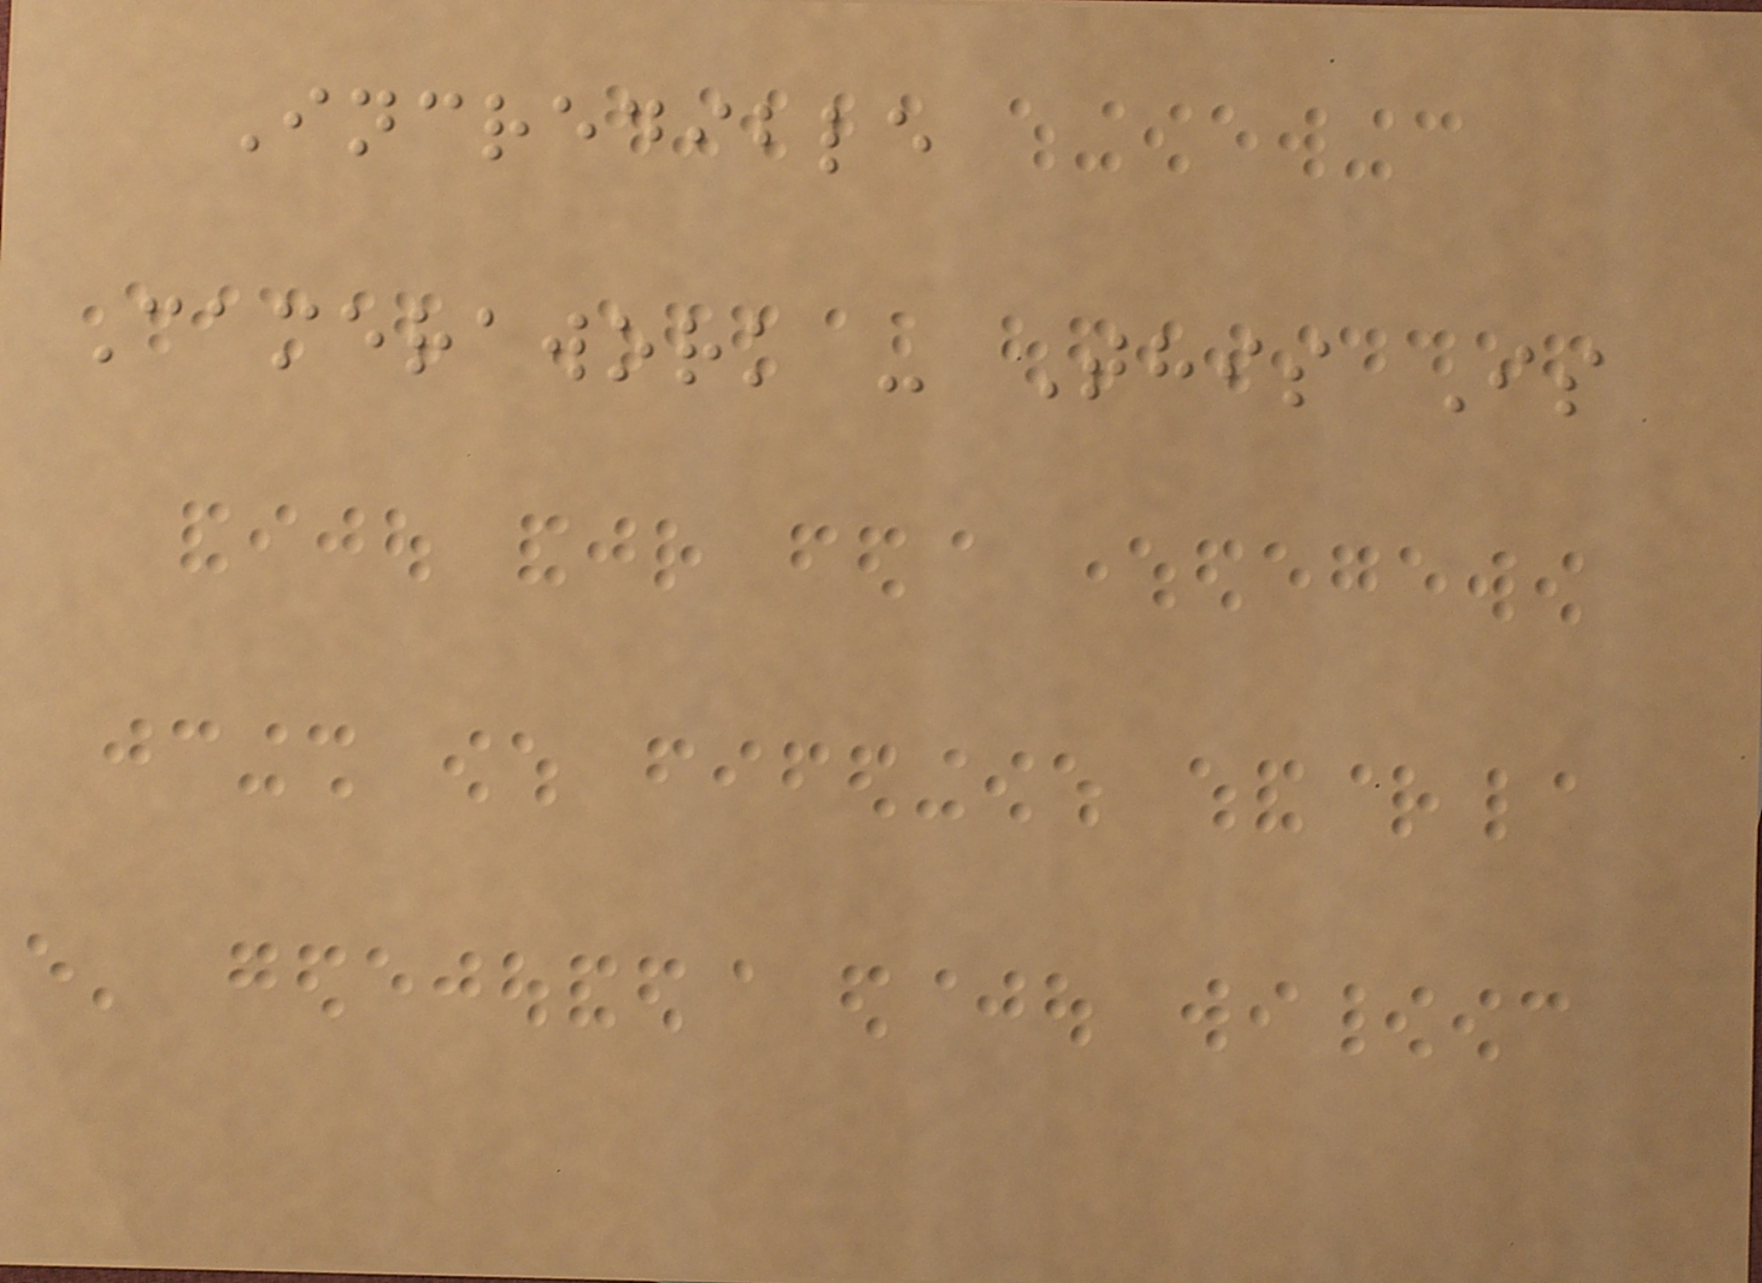Incredible
Camerawork - This Is
